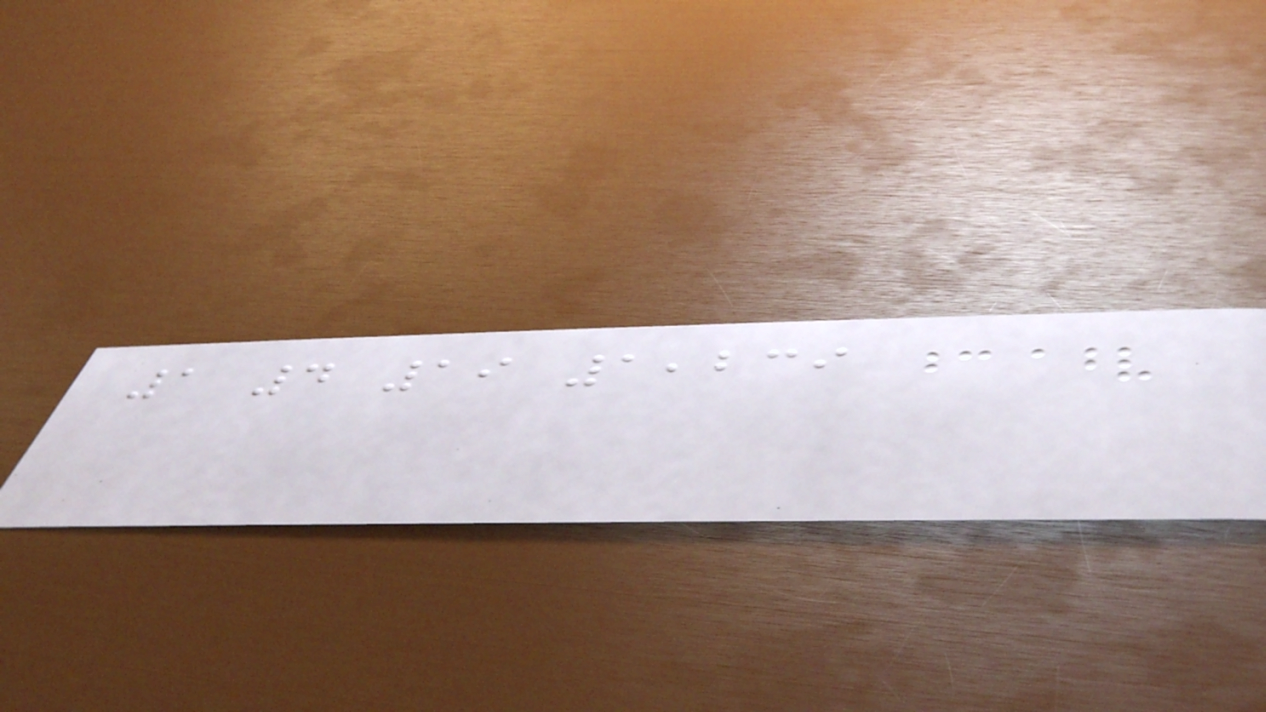1 4 19 1,239
